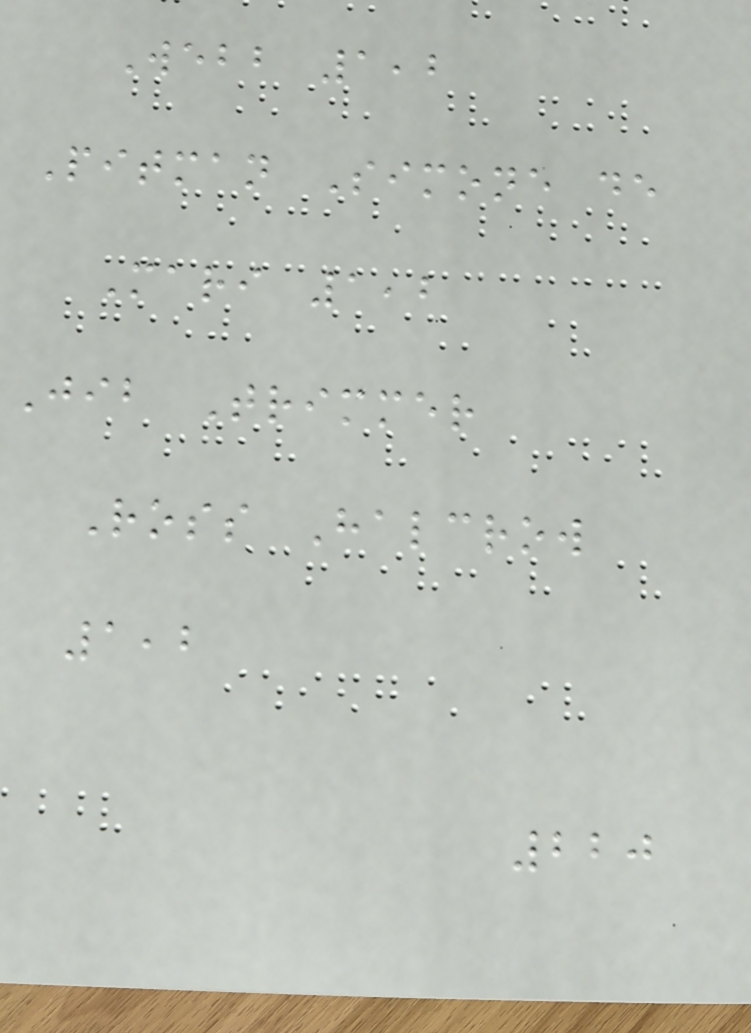Webb 1,2
Pitman Simone de
Mari 1,2
Jib Trimmer
Ross Halcrow
1,2
220
